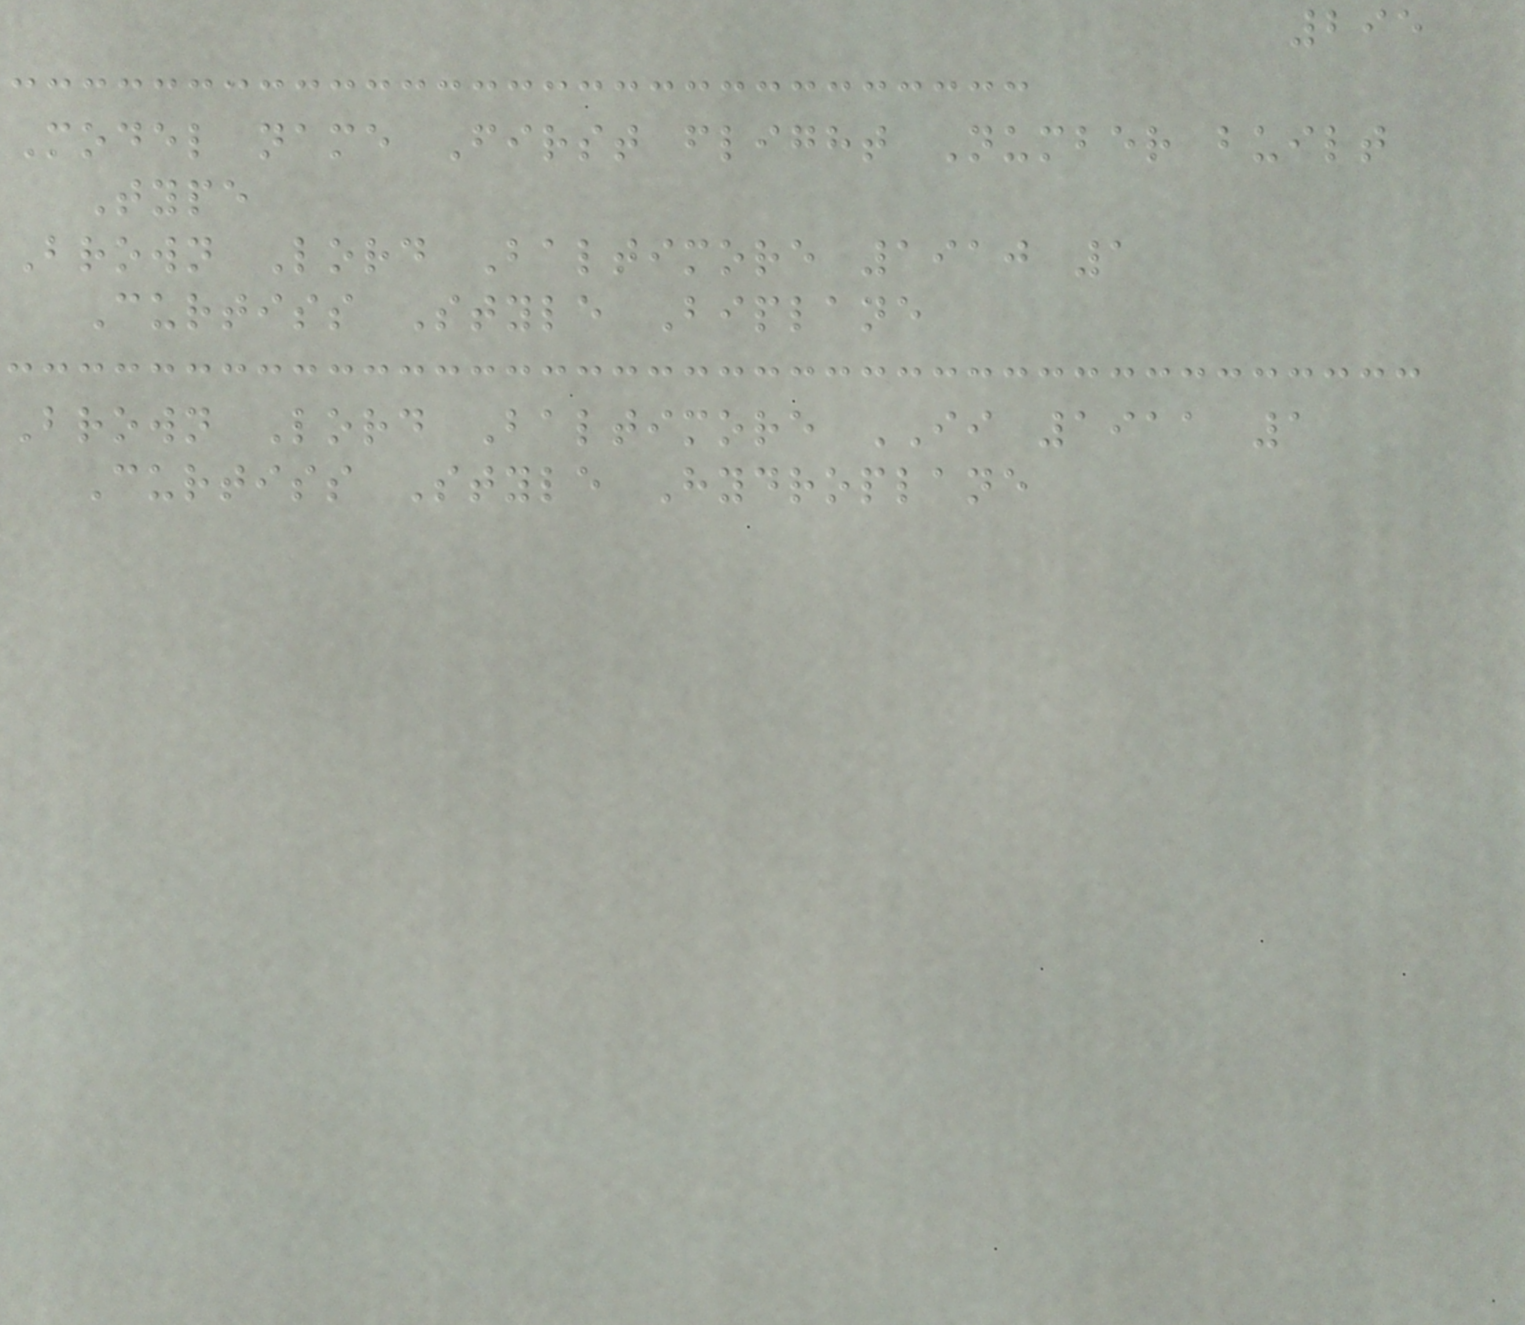295
Model name First flight Number built
Type
Brown Lord Baltimore 1910 1
Curtiss Style Biplane
Brown Lord Baltimore II 1911 1
Curtiss Style Hydroplane
